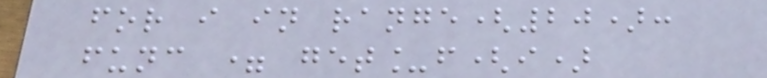for i in range(20):
func = get_f(i)
